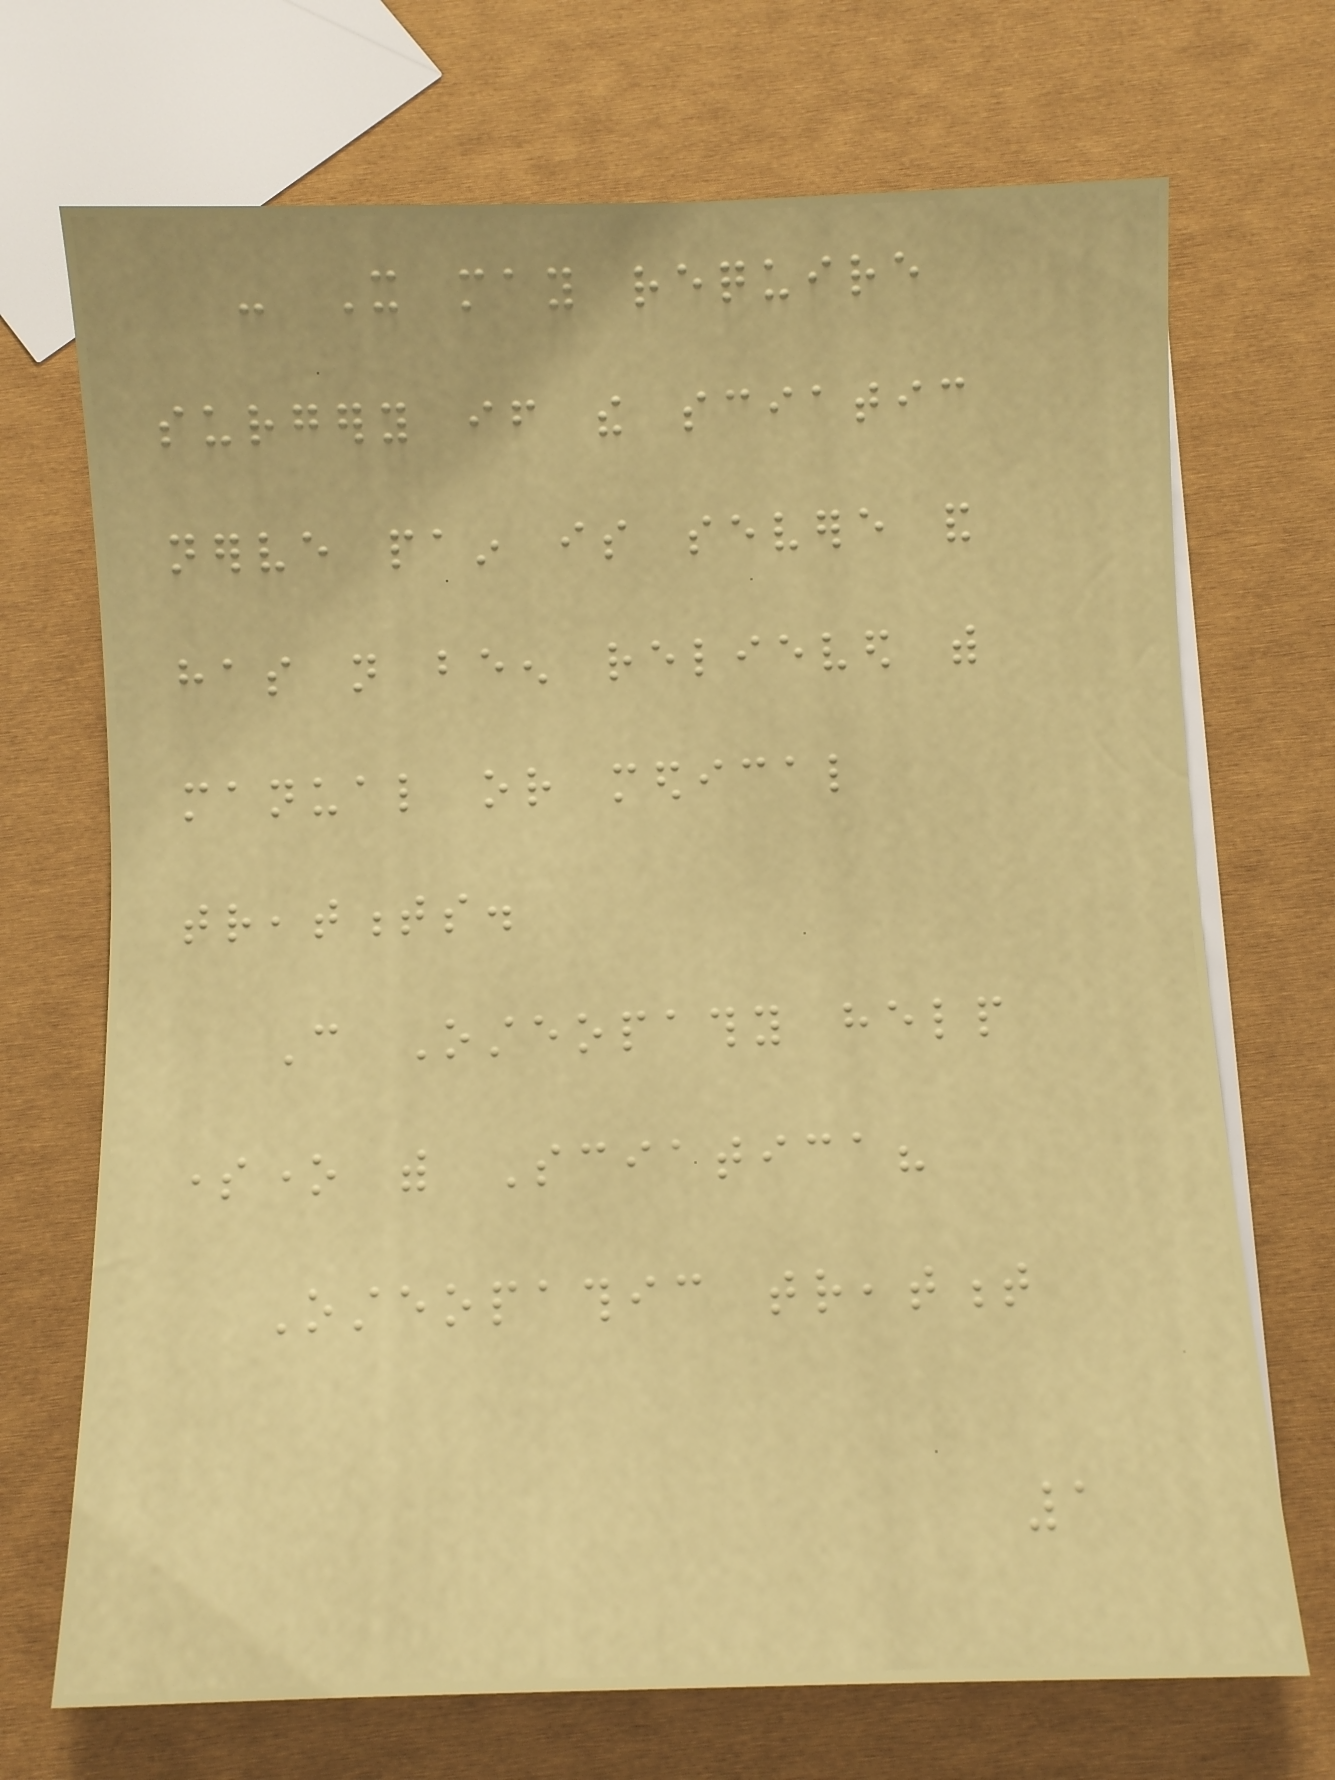- It may require
surgery if the sciatic
nerve pain is severe and
has not been relieved with
manual or medical
treatments.
Can Osteopathy help
someone with Sciatica?
Osteopathic treatment
1
